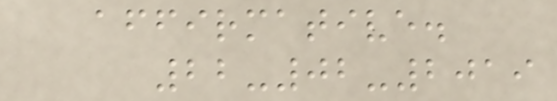affirmative.
22-02-2019
